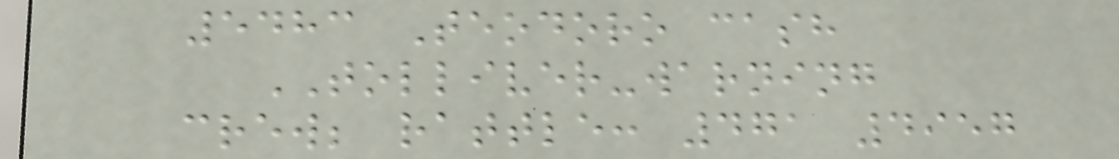5483 Teodoro cash
TOLLIVER-warning
crew; rattle: 471 4957
